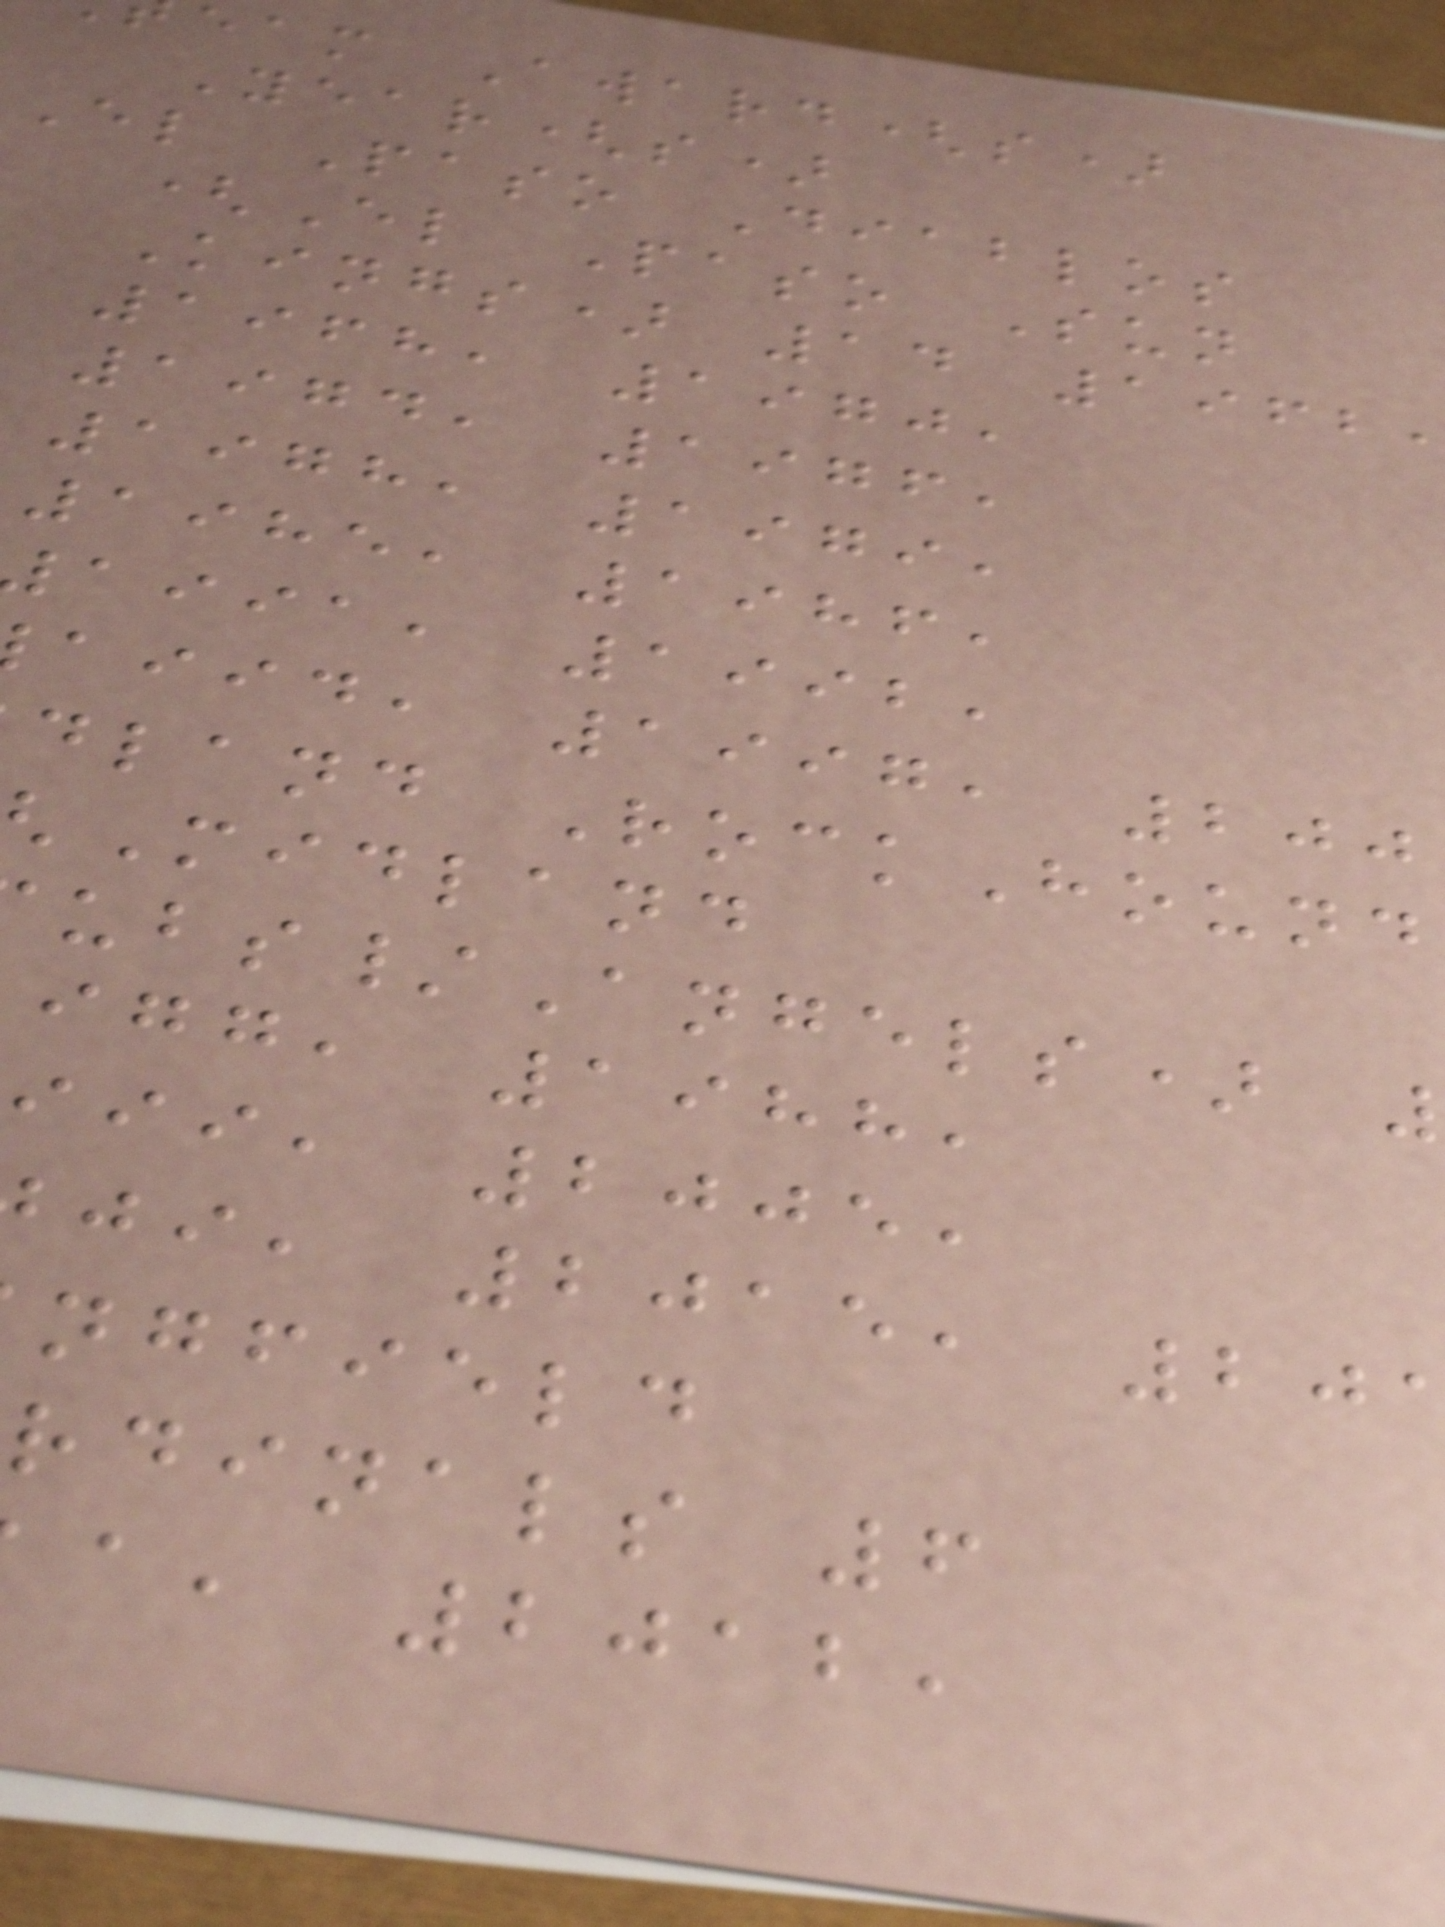eam Award(s)
Year(s)
El Paso Diablos
(El Paso Sun
Kings) 14 1962
1968, 1970,
1974, 1976,
1978, 1979,
1985, 1986,
aiia, 1992,
aiid, 1997, 200
dland RockHound
Midland
ubs/Angels)
igg, 1988,
iii, 2005,
ji, 2015, 20
ngfield
rdinals 6
a, 2012,
